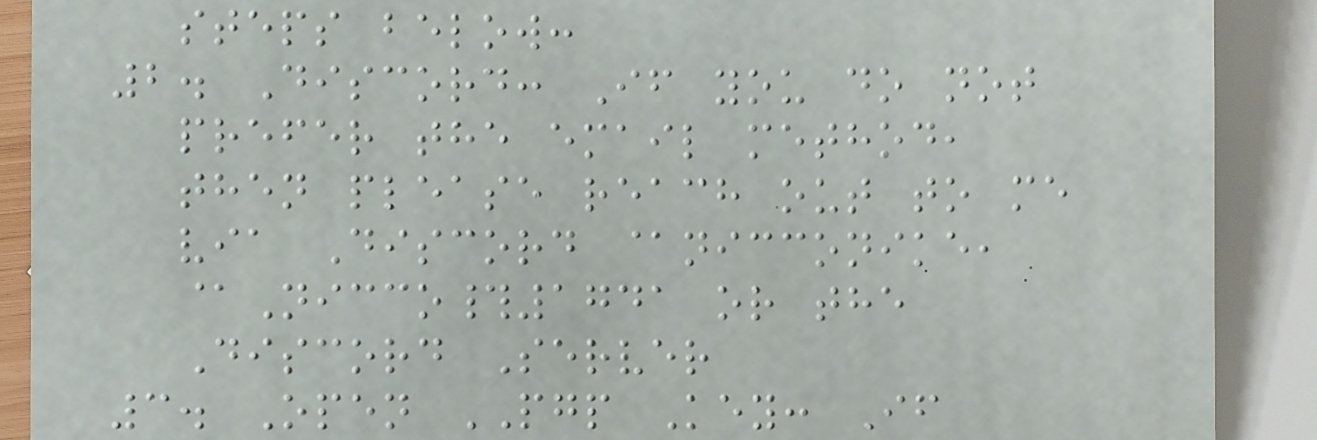steps below:
2. Discord: If you do not
prefer the email method,
then please reach out to me
via Discord @nicconike,
@Nicco#1741 or the
Discord Server
3. Open PGP Key: If
